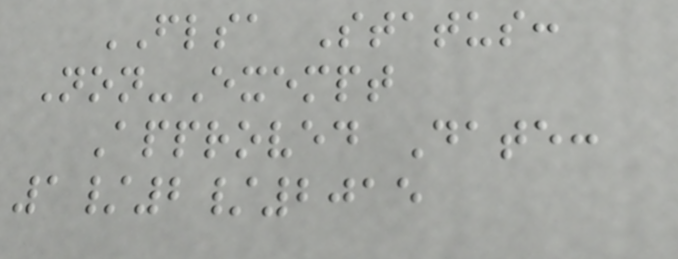FLSA Status:
Non-Exempt
Approved Date:
1/2/2015
